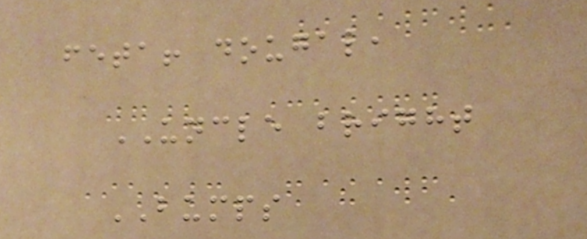feta! dougal,
UNCLE bright
BUMPS
